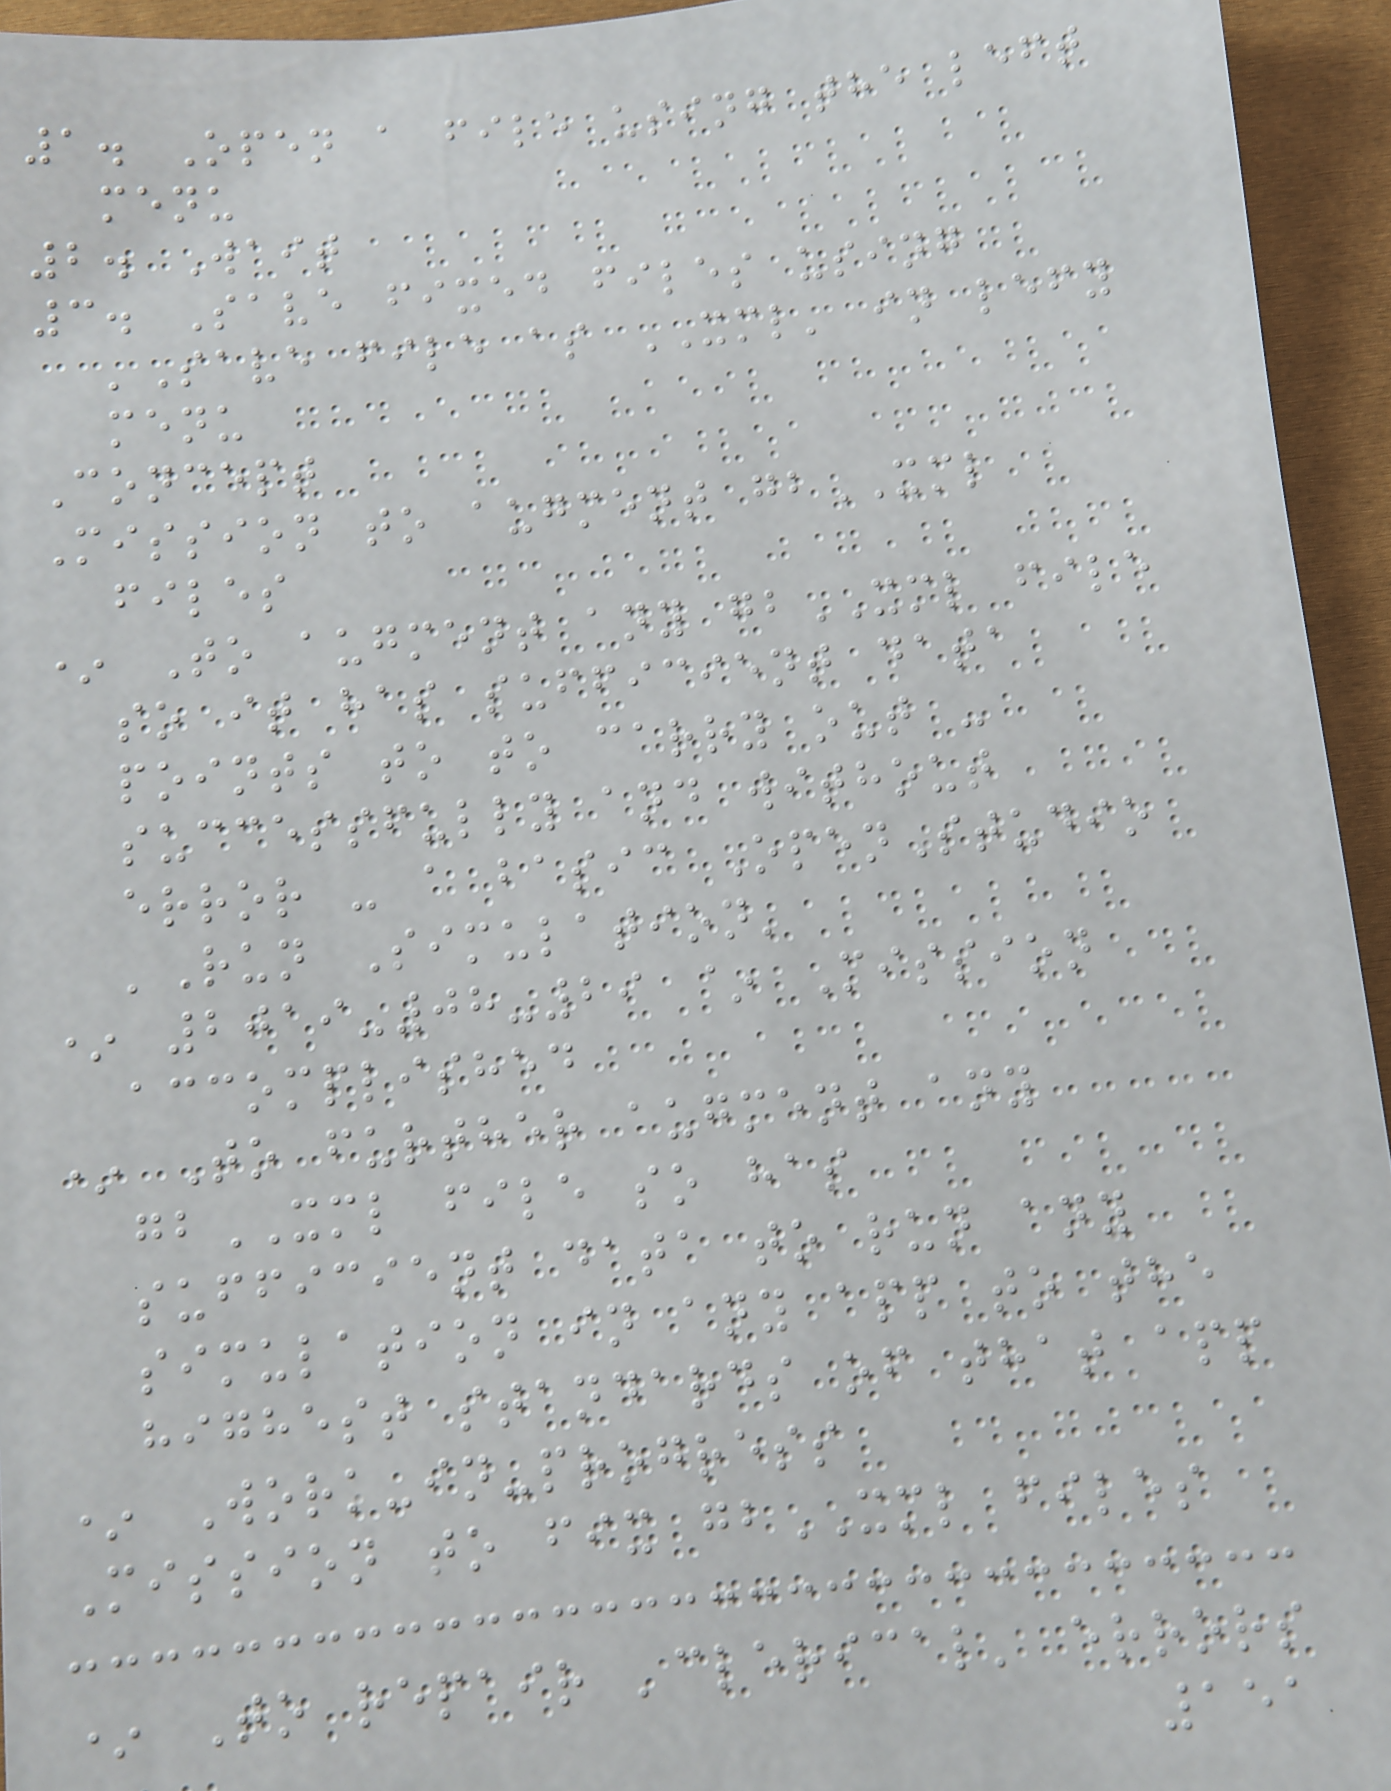1. Open a file using the left
menu
2. Wait
3. Save fixed files using
'Save file as XML' in lefy
menu
Concept
Mission to augment gbXML
files
* To augment any gbXML file
so it has sufficient data
points to to carry out -
successfully and without
error - a basic OpenStudio
'Run Simulation'
* 2019-08-29 ~ Mission
accomplished
* To further augment any
gbXML file so has
sufficient data to run any
simulation in any app to the
highest standards of that app
* Work-in-progress
Mission to fix gbXML files
* To repair 'clerical' errors
151
